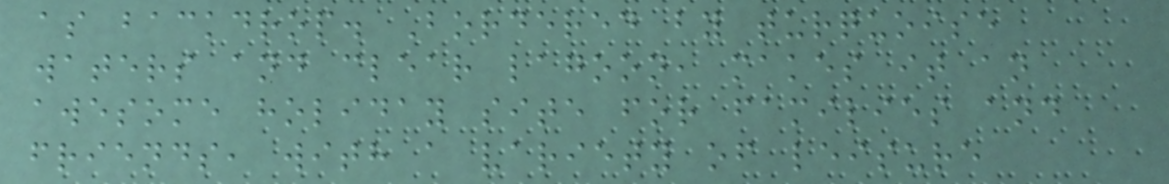as backdrop. Bordered by turquoise
waters and clear lagoon, makes it an
awesome holiday site for families and
friends, with a variety of leisure
